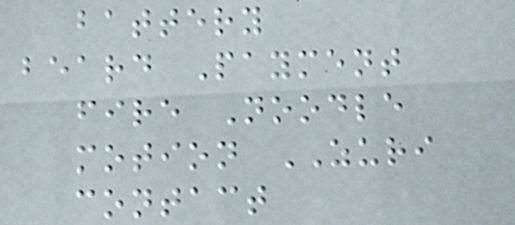battery
beard Payment
fire Noodle
motion ZURI
contact
